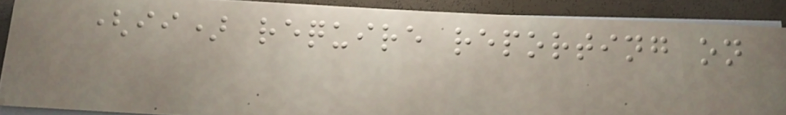(ii) require reporting on
